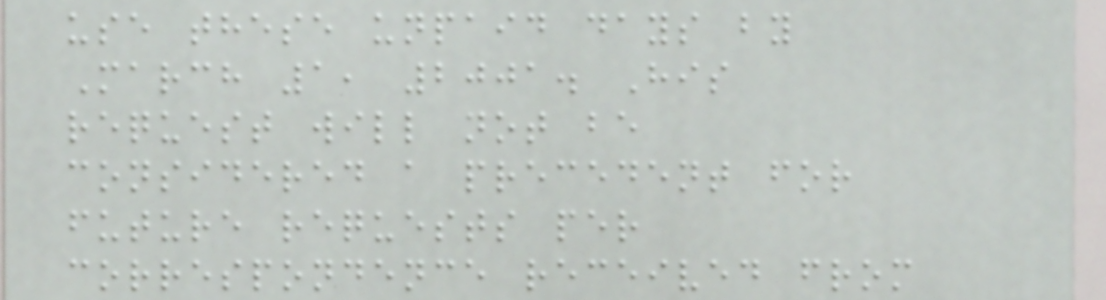use these unpaid days by
March 1, 2001. His
request will not be
considered a precedent for
future requests per
correspondence received from
